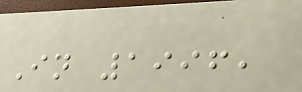In 1996,
